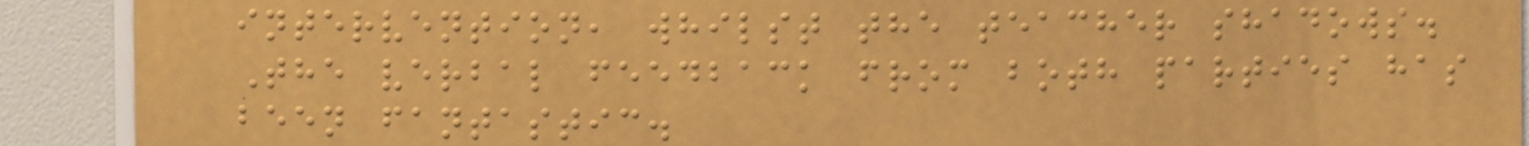intervention, whilst the teacher shadows.
The verbal feedback from both parties has
been fantastic.
